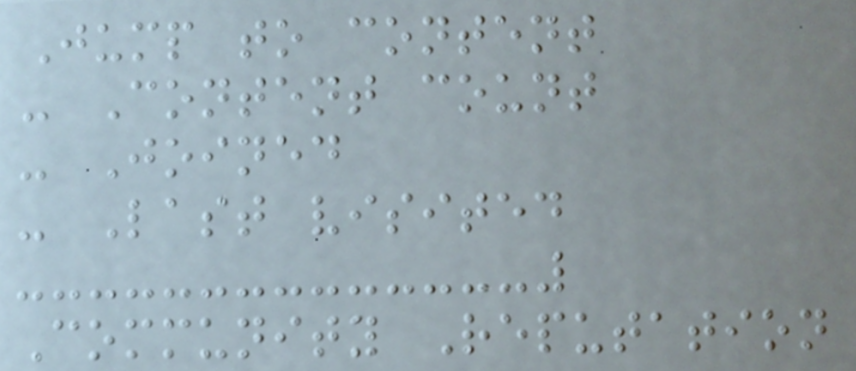Jump to content
- Content count
- Joined
- Last visited
Community Reputation
